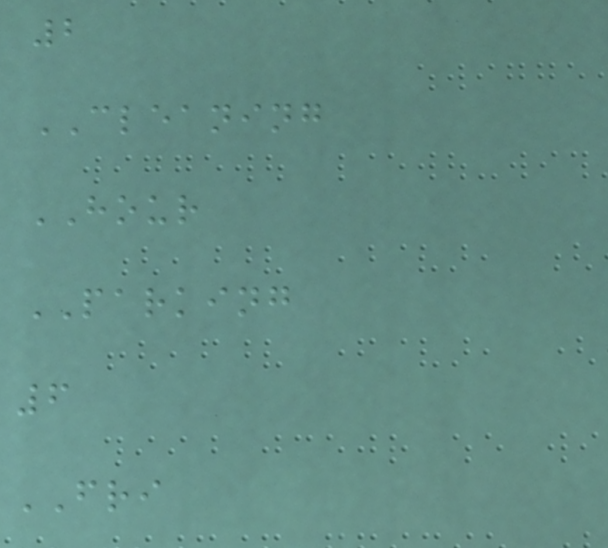2
CLEANING
HOUR
PARKING
6
FRI
